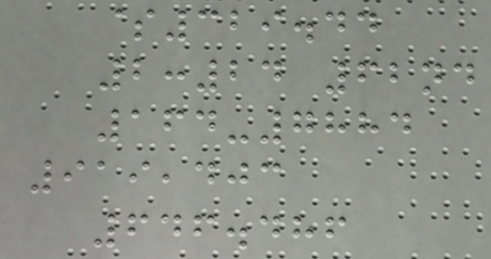$329.44
2:24 62nd
164-7884
919,403
646.486
